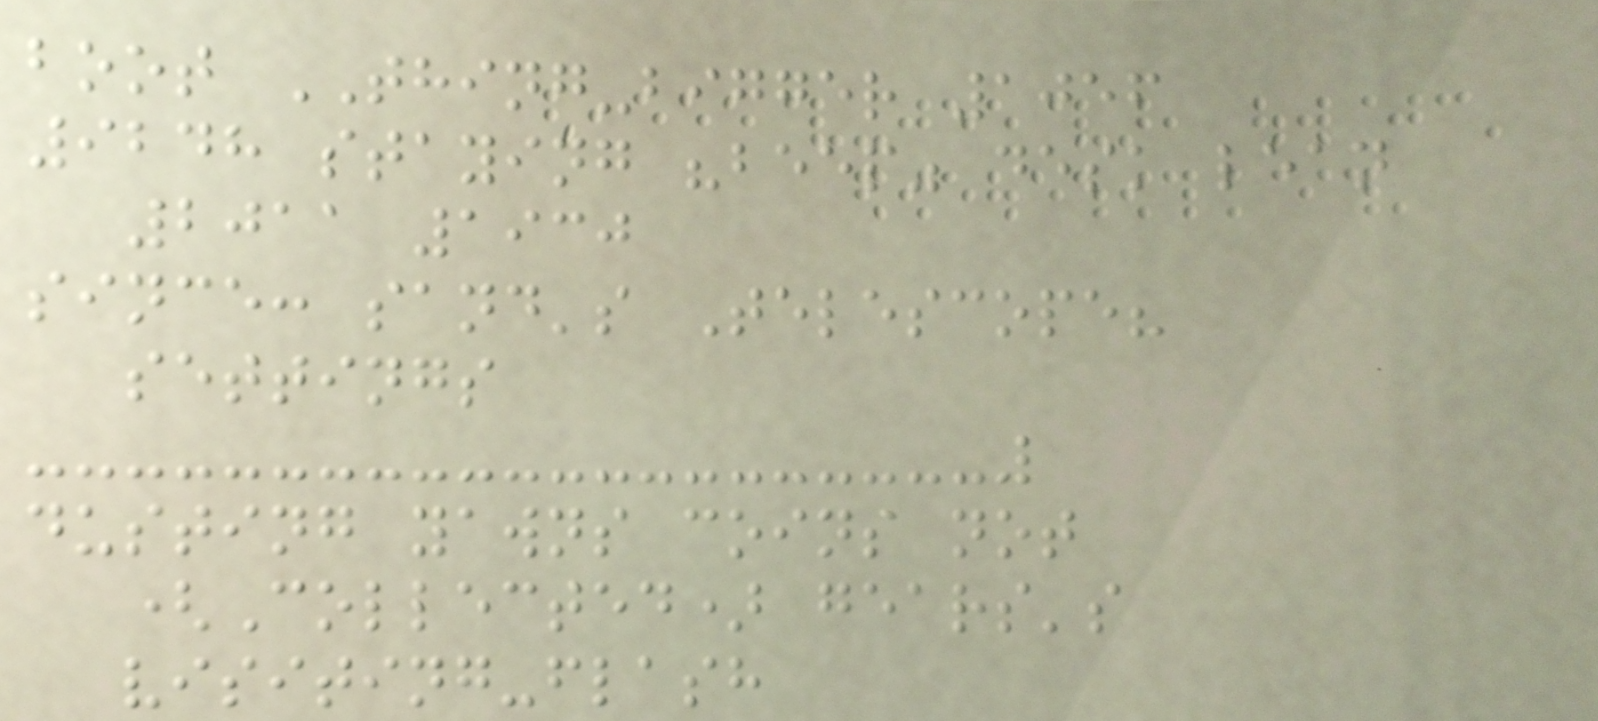boot THING-bigger 1056
9248 staying "beep" desk lean
2011 1930
since: sand's Telescope?
settings
dusting yawns coins not
(Collected) gears's
visiting-flash
